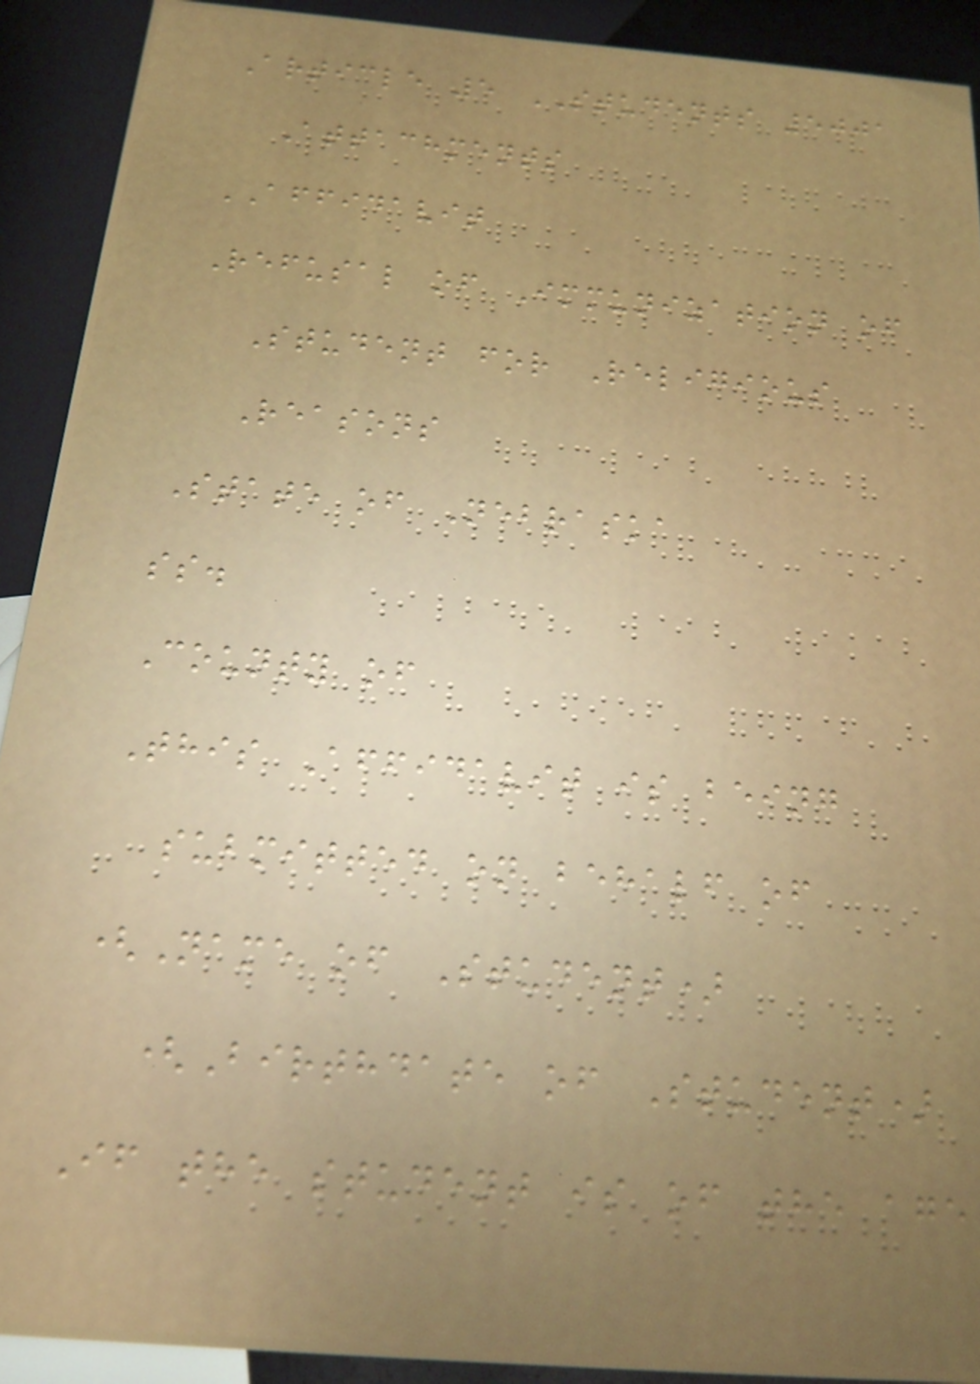Article 5 STUDENTS 5001
Attachments
AFFIDAVIT
Refusal of Immunization of
Student for Religious
Reasons
State of Nebraska
ss.
County of
This Affidavit is being
submitted on behalf of
(Name of Student)
(Birthdate of Student)
If the student is of the age
